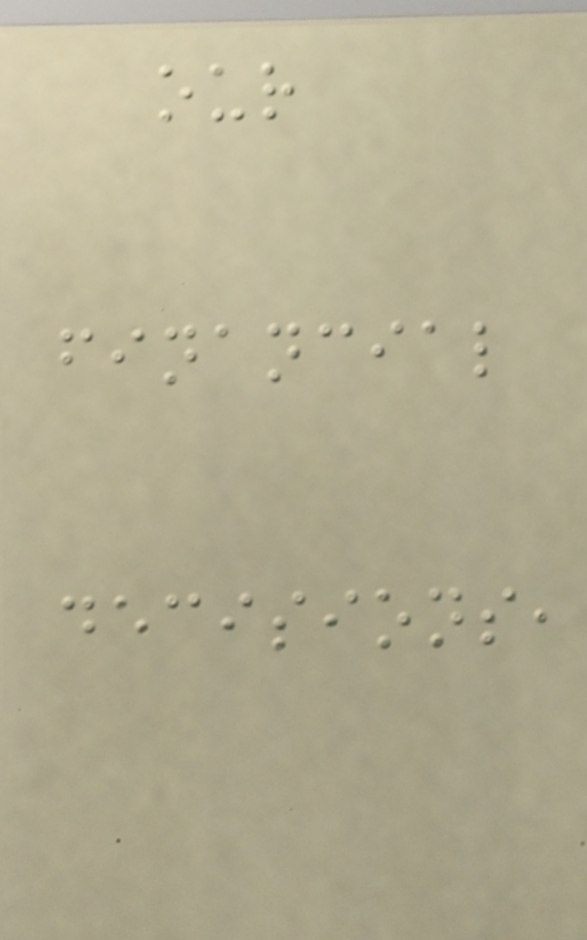our
financial
decisions,
